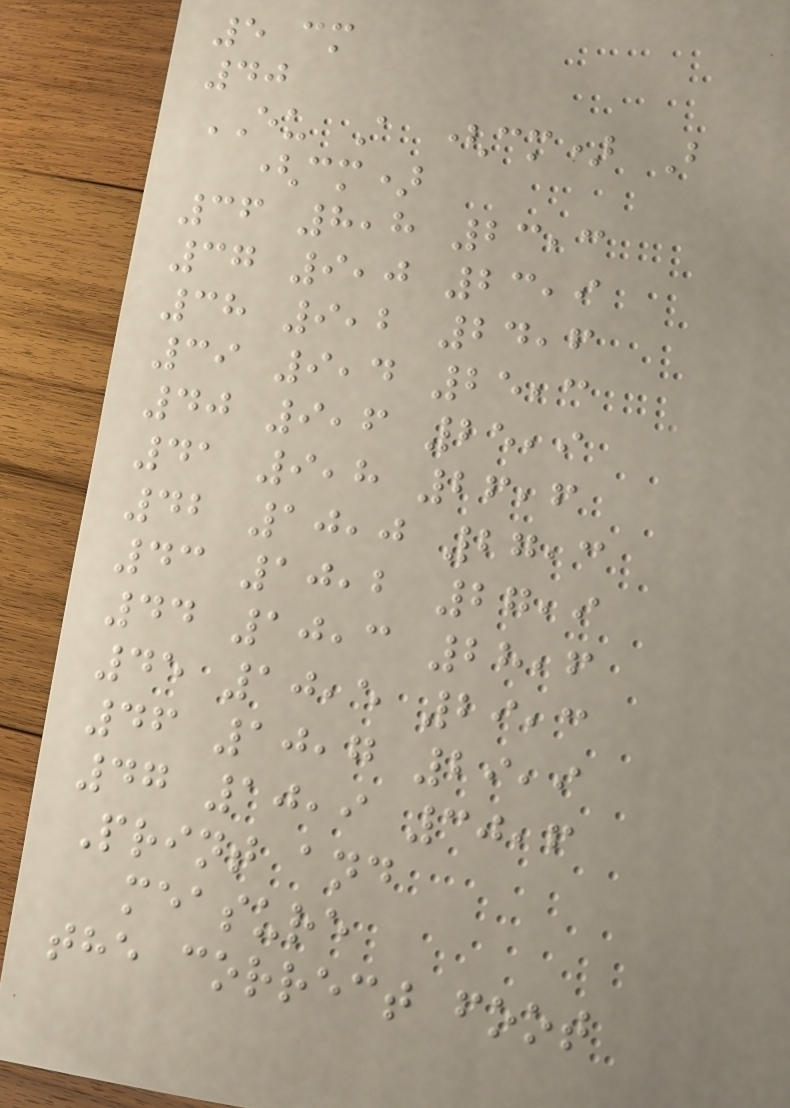5 cm
40
EU A (cm) B
(cm)
36 8,8 23,3
37 9,0 23,9
38 9,2 24,6
39 9,4 25,3
40 9,6 25,9
41 9,8 26,6
42 10,0 27,3
43 10,2 27,9
44 10,3 28,6
45 10,5 29,3
46 10,7 29,9
47 10,9 30,6
Print and
measure
the correct foot
